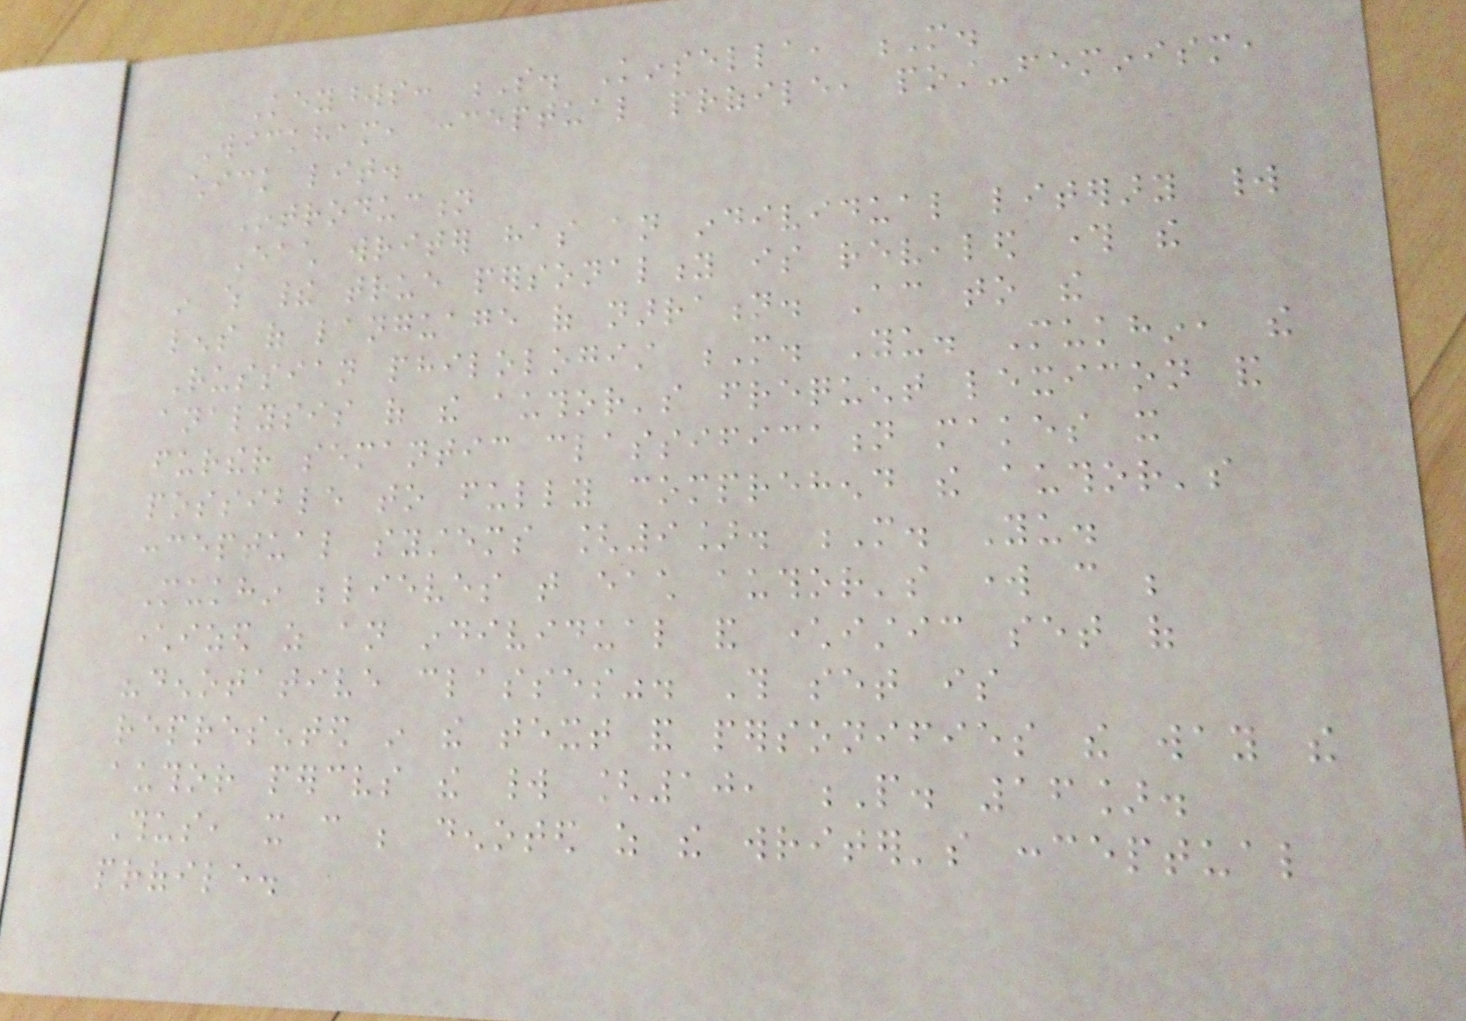Keywords: S. Kinsella, M.
Wickham, conceptual profile, post-feminism,
chick lit.
Introduction
Each writer has an individual literary world
in which their true personality is revealed through the
lens of language of narration. According to the
Russian philologist M. Yu. Mukhin, the
analysis of the author's frequent lexicon and
further semantic classification makes it
possible to fully comprehend the author's
conceptual systems [9]. M. Yu.
Mukhin believes that each author's work can be
characterized as an individual and characteristic set of
"denotative classes". This set is
represented in the text and personifies the way the
author perceives the world [10, P. 16].
Thus, it can be denoted as the writer's conceptual
profile.
